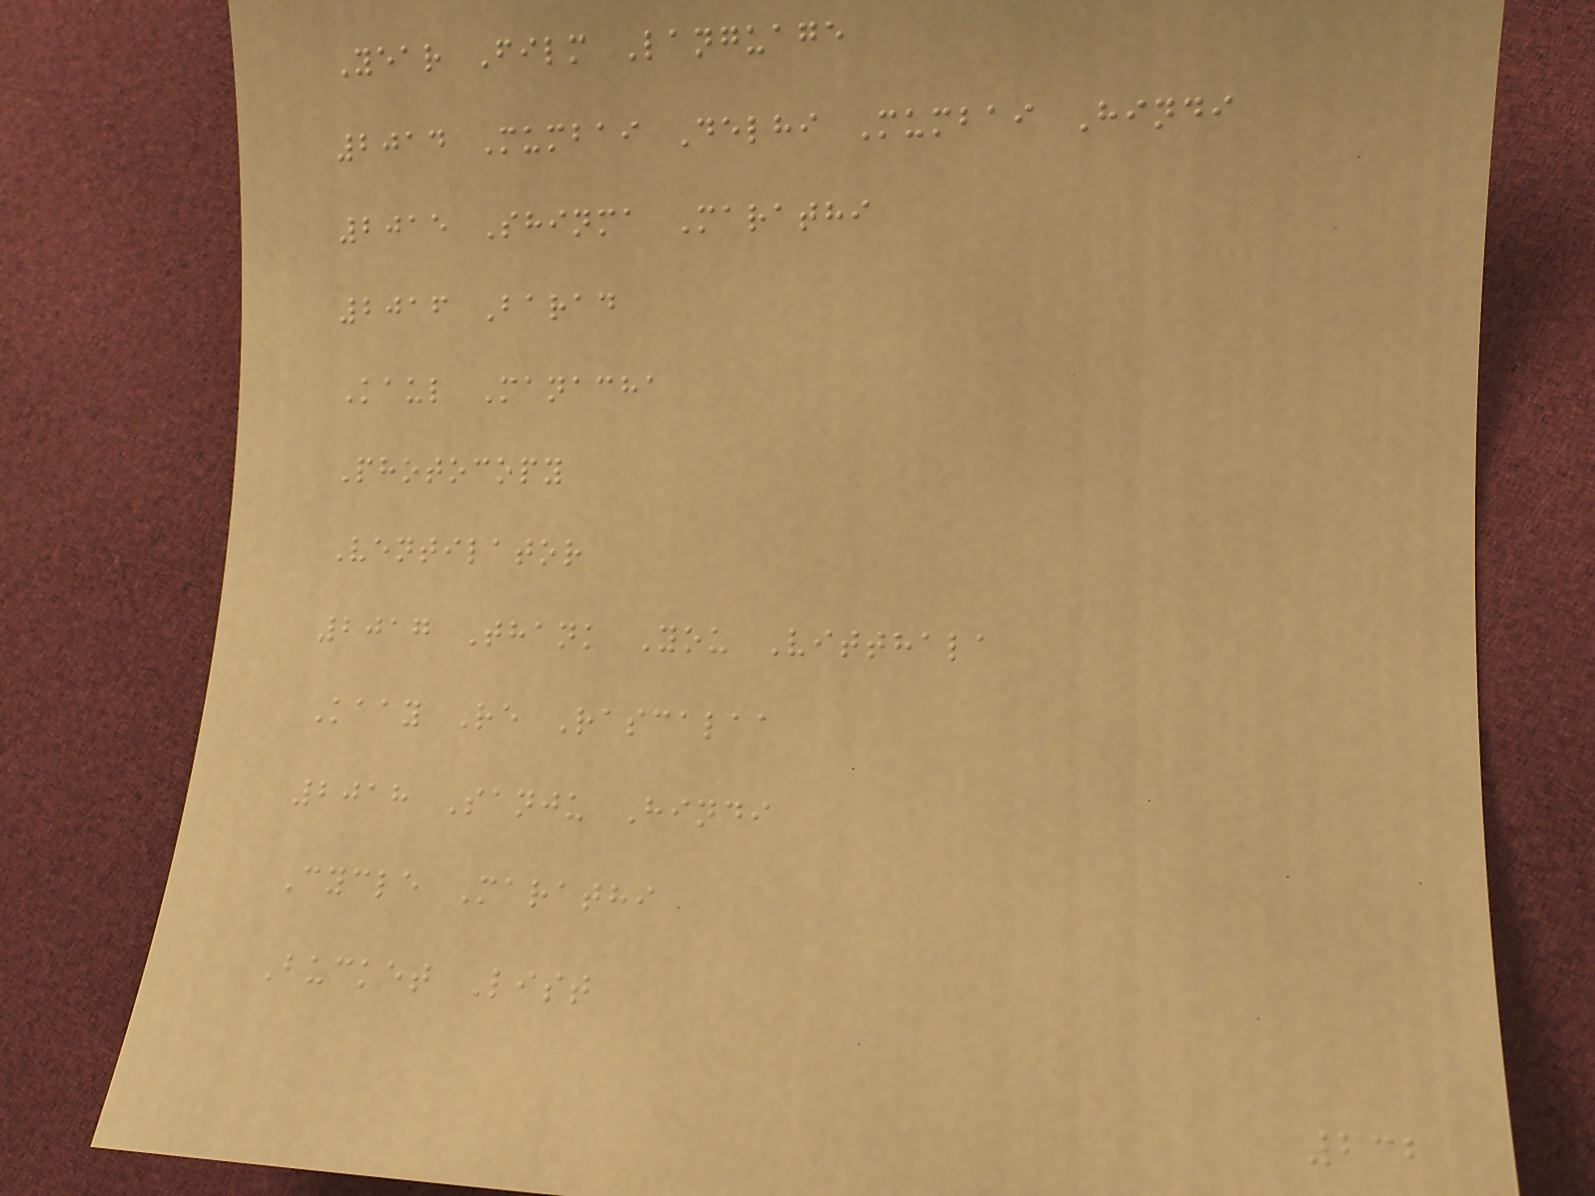Year Film Language
2014 Mumbai Delhi Mumbai Hindi
2015 Shinma Marathi
2016 Barad
Kaul Manacha
Photocopy
Ventilator
2017 Thank You Vitthala
Kaay Re Rascalaa
2018 Sanju Hindi
Cycle Marathi
Bucket List
232
